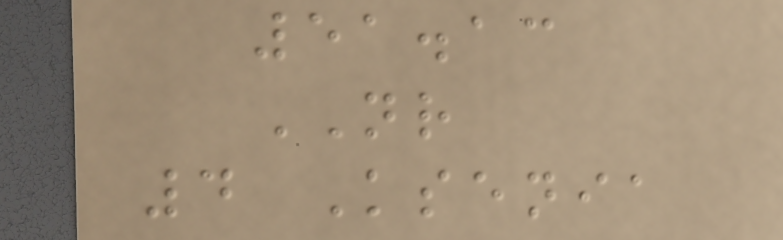51.13
NR
4 Ksenia
